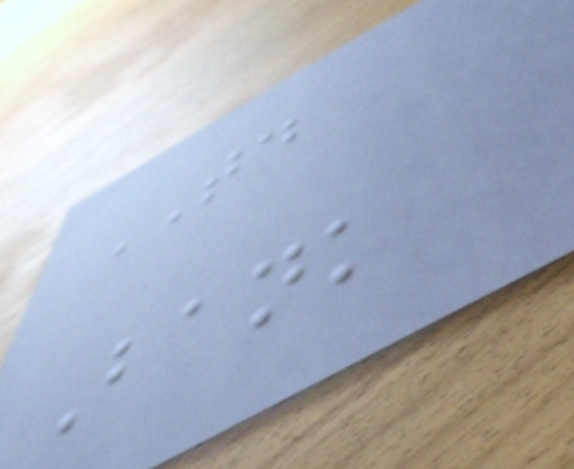TD
Bank
